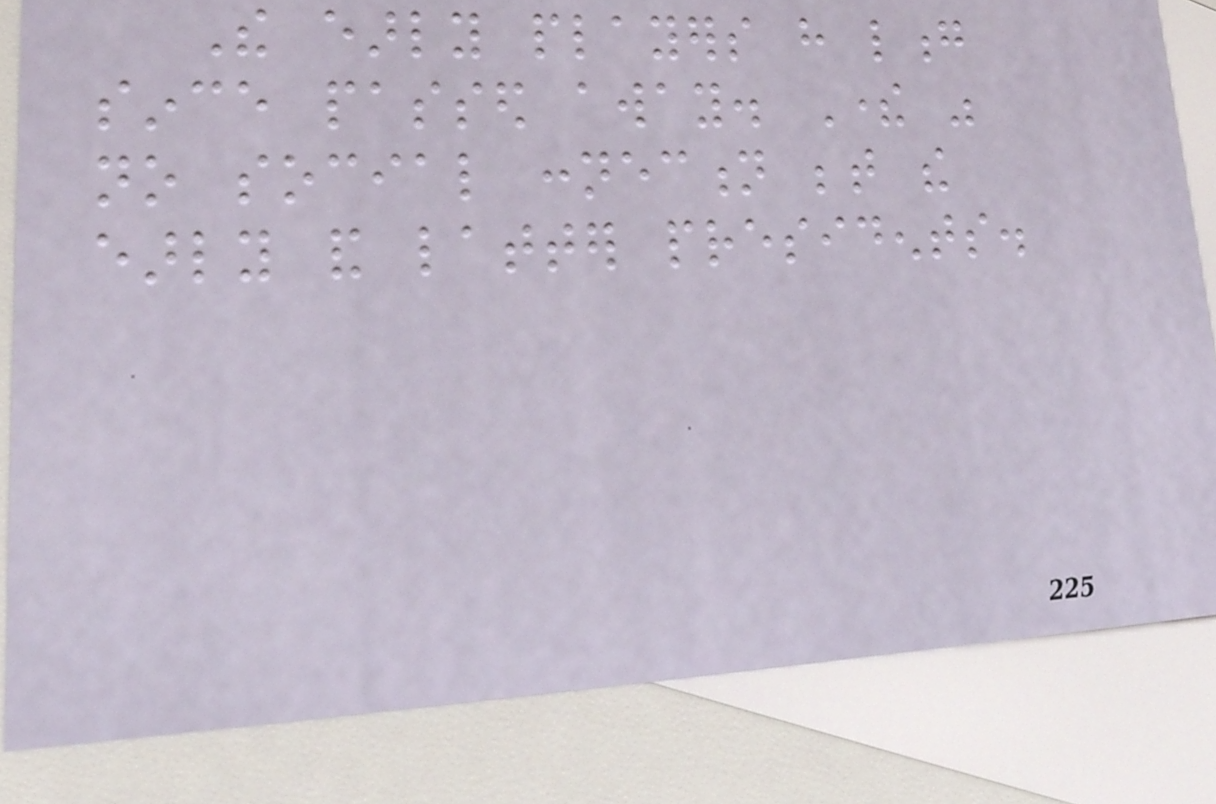The early players have long
since passed away. There was
no social connection between the
early and latter presidents.
